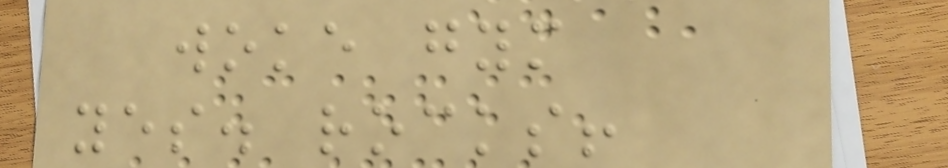woke gym
yes. rocks!
